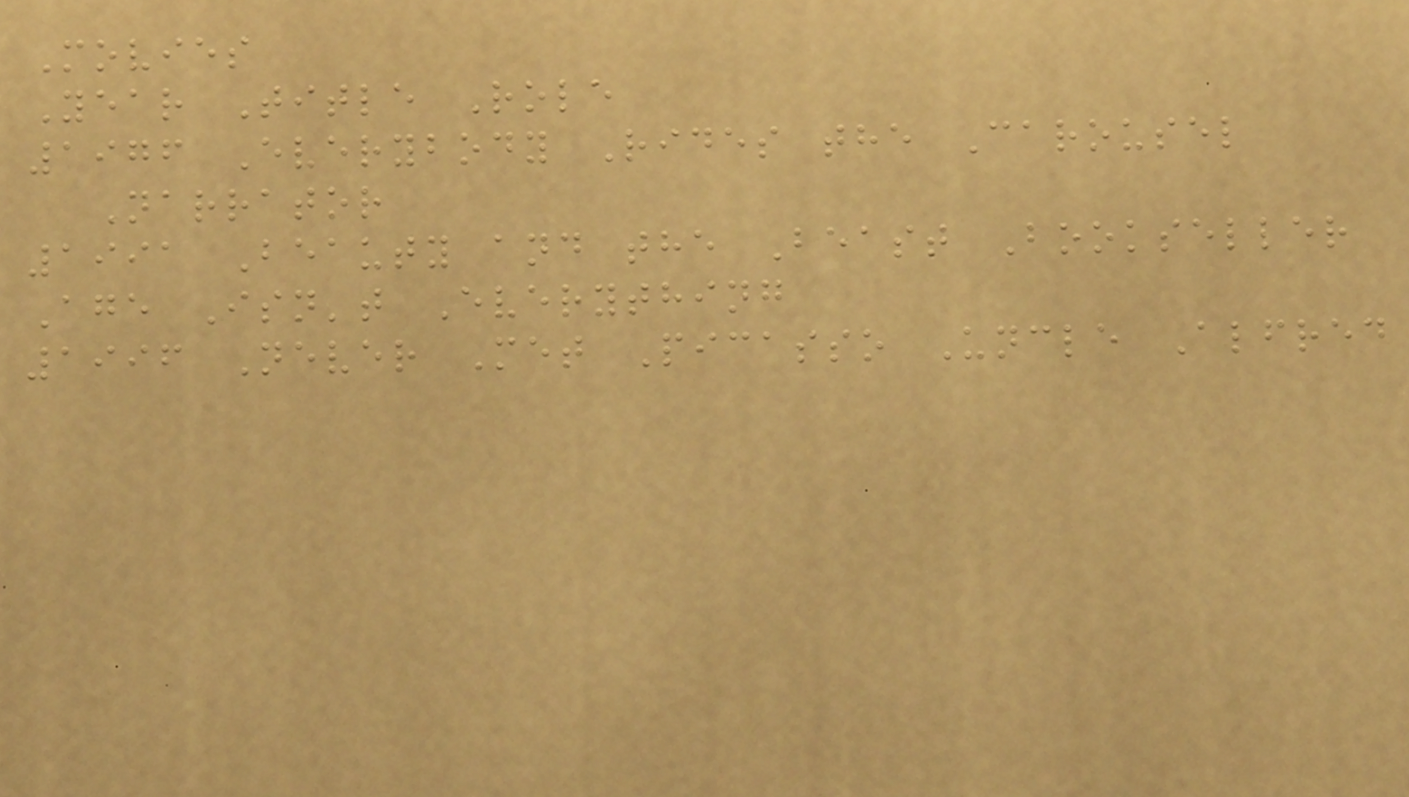Movies
Year Title Role
1976 Everybody Rides the Carousel
Narrator
1991 Beauty and the Beast Bookseller
Age Isn't Everything
1996 Never Met Picasso Uncle Alfred
